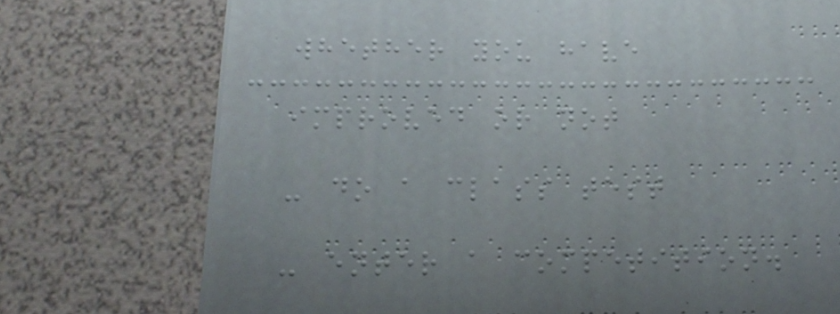whether you have
improved or not
- do a class test
- enter a competition.
